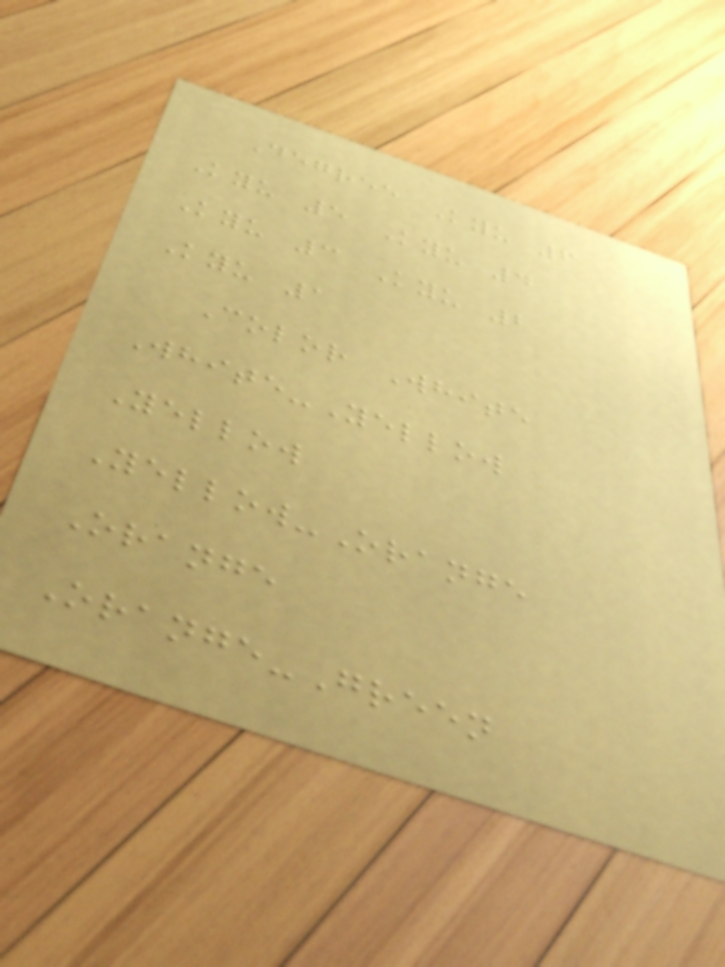Degree Kyu 6
Kyu 5 Kyu 4
Kyu 3 Kyu 2
Kyu 1
Color White
White-Yellow
Yellow
Yellow-Orange
Orange
Orange-Green
